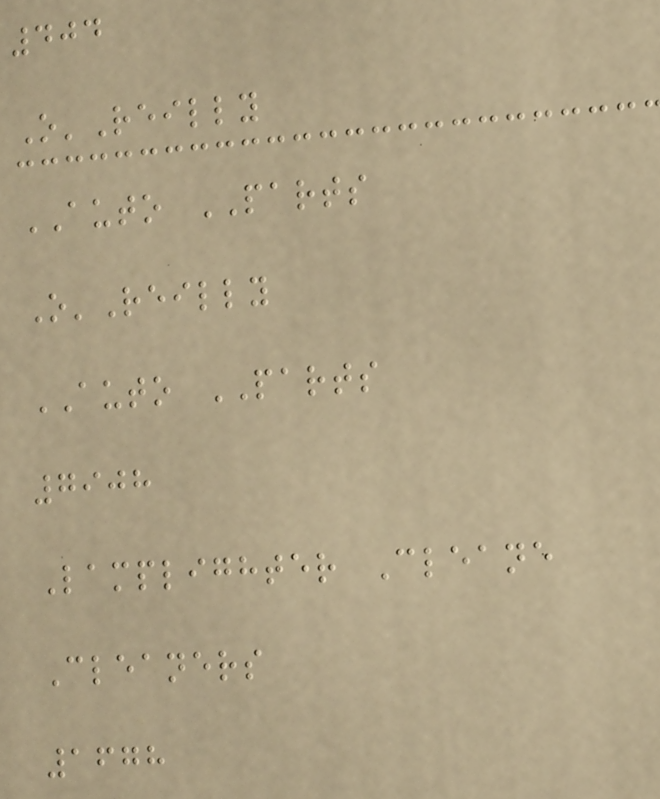404
O'Reilly
AUTO PARTS
O'Reilly
AUTO PARTS
7908
Lamplighter Cleane
Cleaners
1678
